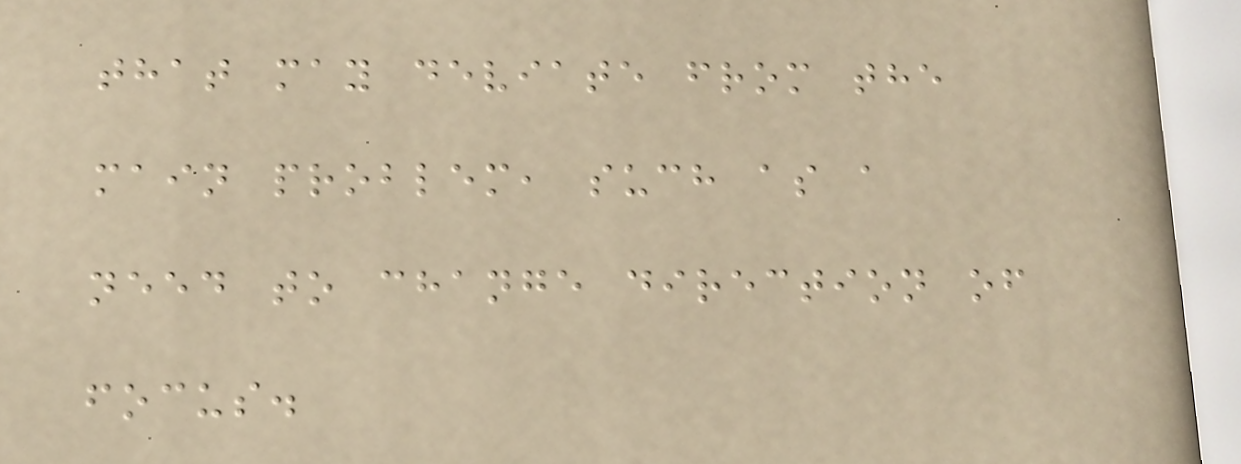that may deviate from the
main problem, such as a
need to change direction of
focus.
